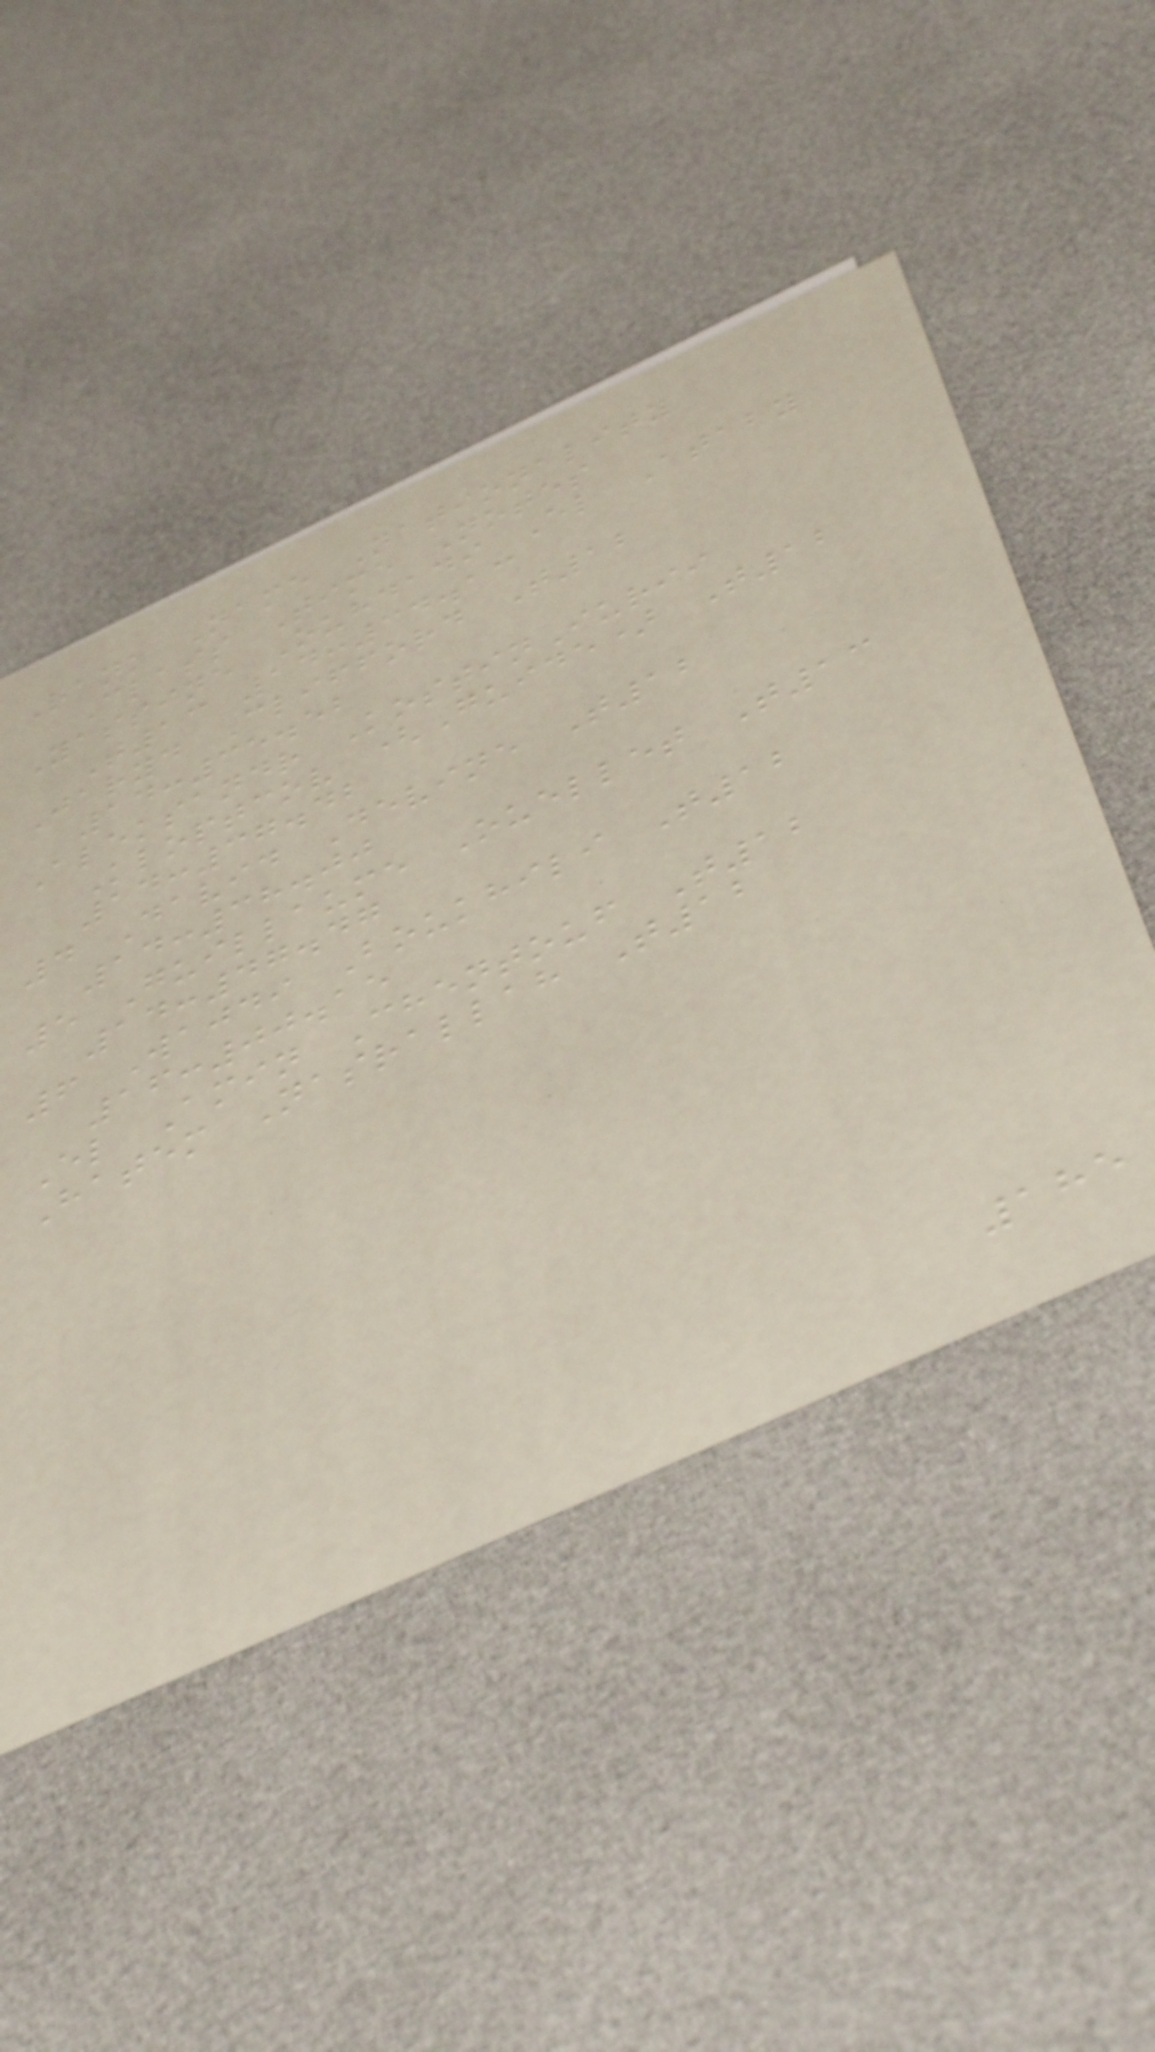Rank Name Nationality
Class Time Notes
Yassine Ouhdadi El Ataby
T13 14:34.13
Jaryd Clifford T12
14:35.52
Aleksandr KostinIurii
Kloptcov (Guide) T12
14:37.42
4 David Devine T12
14:38.00
5 Guillaume Ouellet T13
14:47.47
6 Wajdi Boukhili T12
16:00.15
El Amin Chentouf T12
Hatem Nasrallah T12
185
